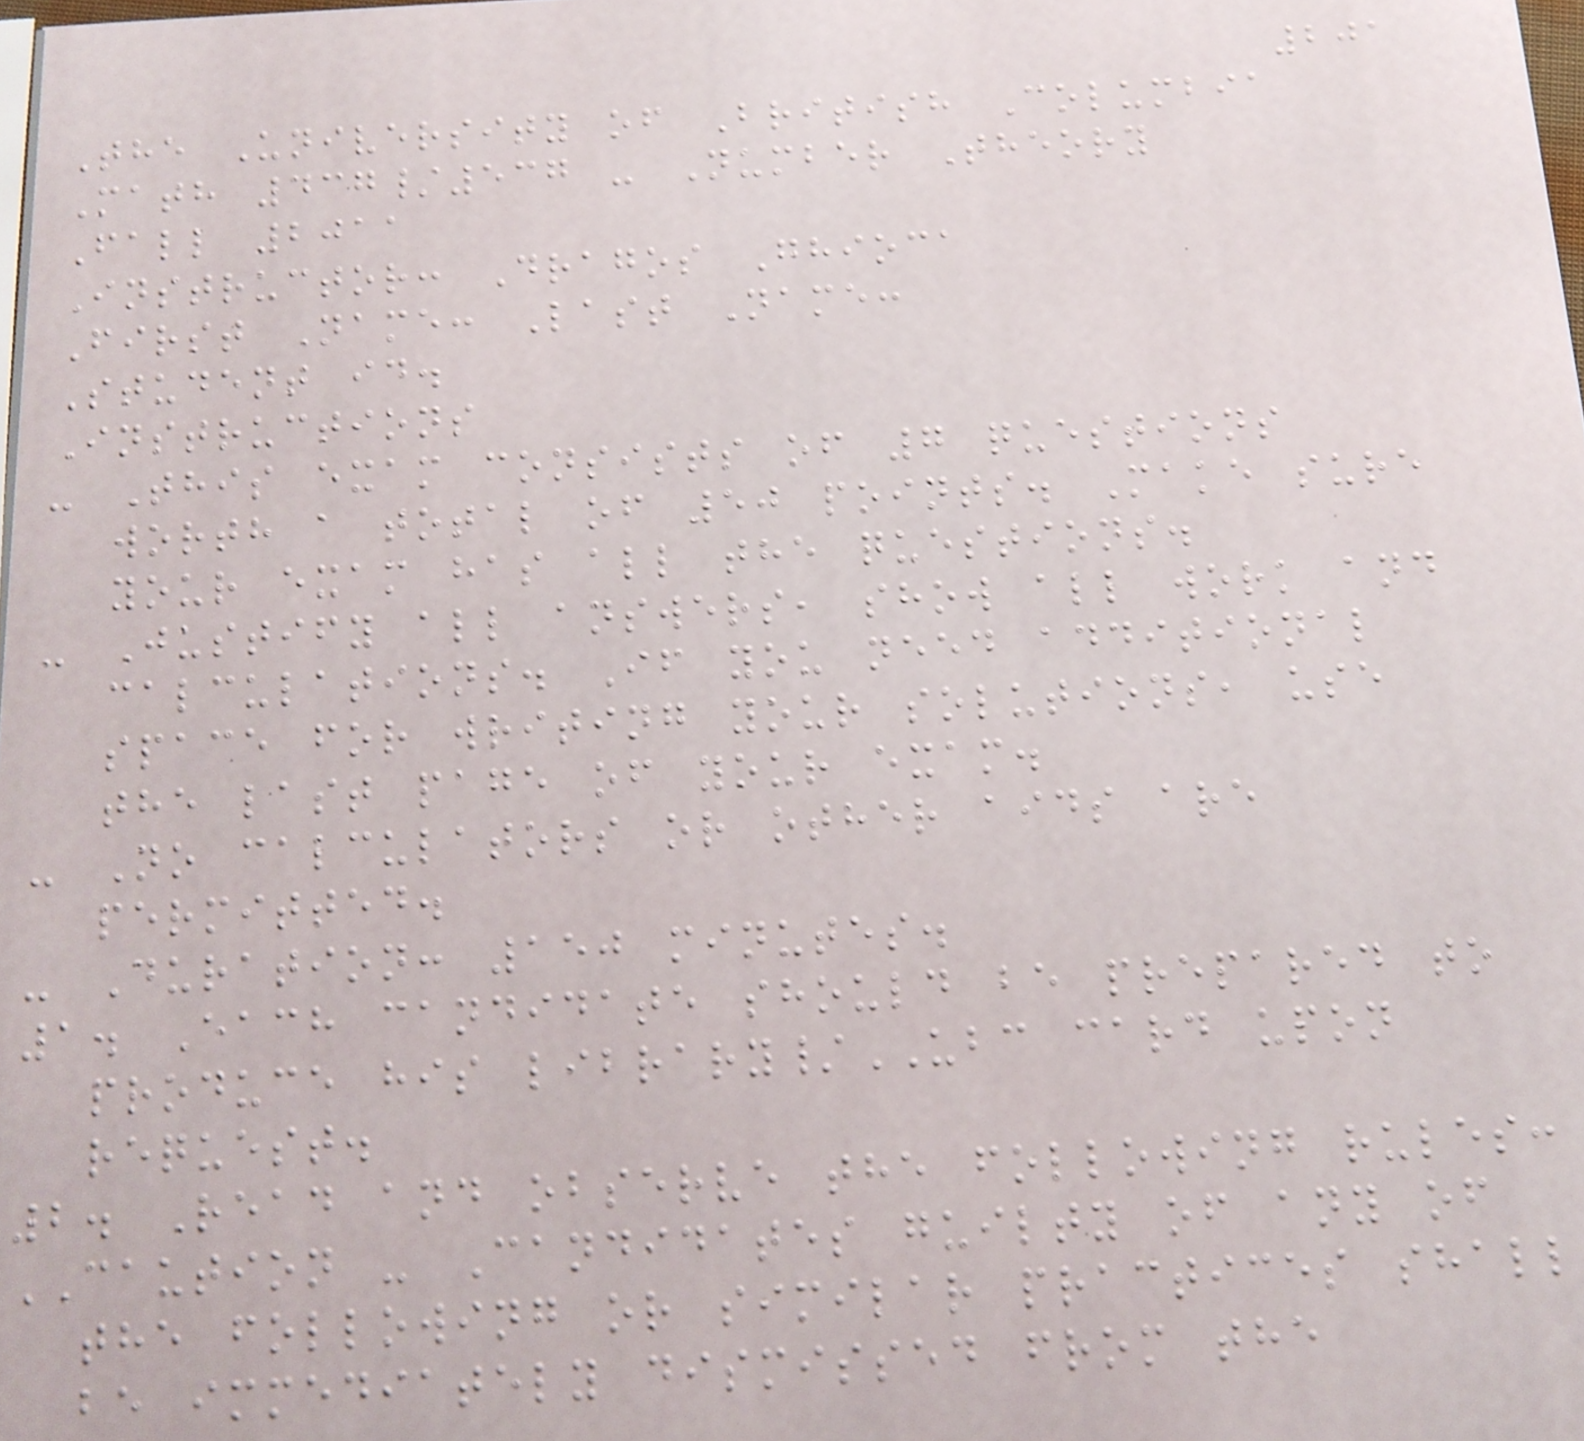201
The University of British Columbia
Math 437/537 - Number Theory
Fall 2011
Instructor: Dragos Ghioca
First Name: Last Name:
Student id.
Instructions
- This exam consists of 7 questions
worth a total of 50 points. Make sure
your exam has all the questions.
- Justify all answers, show all work and
calculations. If you need additional
space for writing your solutions, use
the last page of your exam.
- No calculators or other aids are
permitted.
- Duration: 150 minutes.
1. Each candidate should be prepared to
produce his library/UBC card upon
request.
2. Read and observe the following rules:
CAUTION - Candidates guilty of any of
the following or similar practices shall
be immediately dismissed from the
